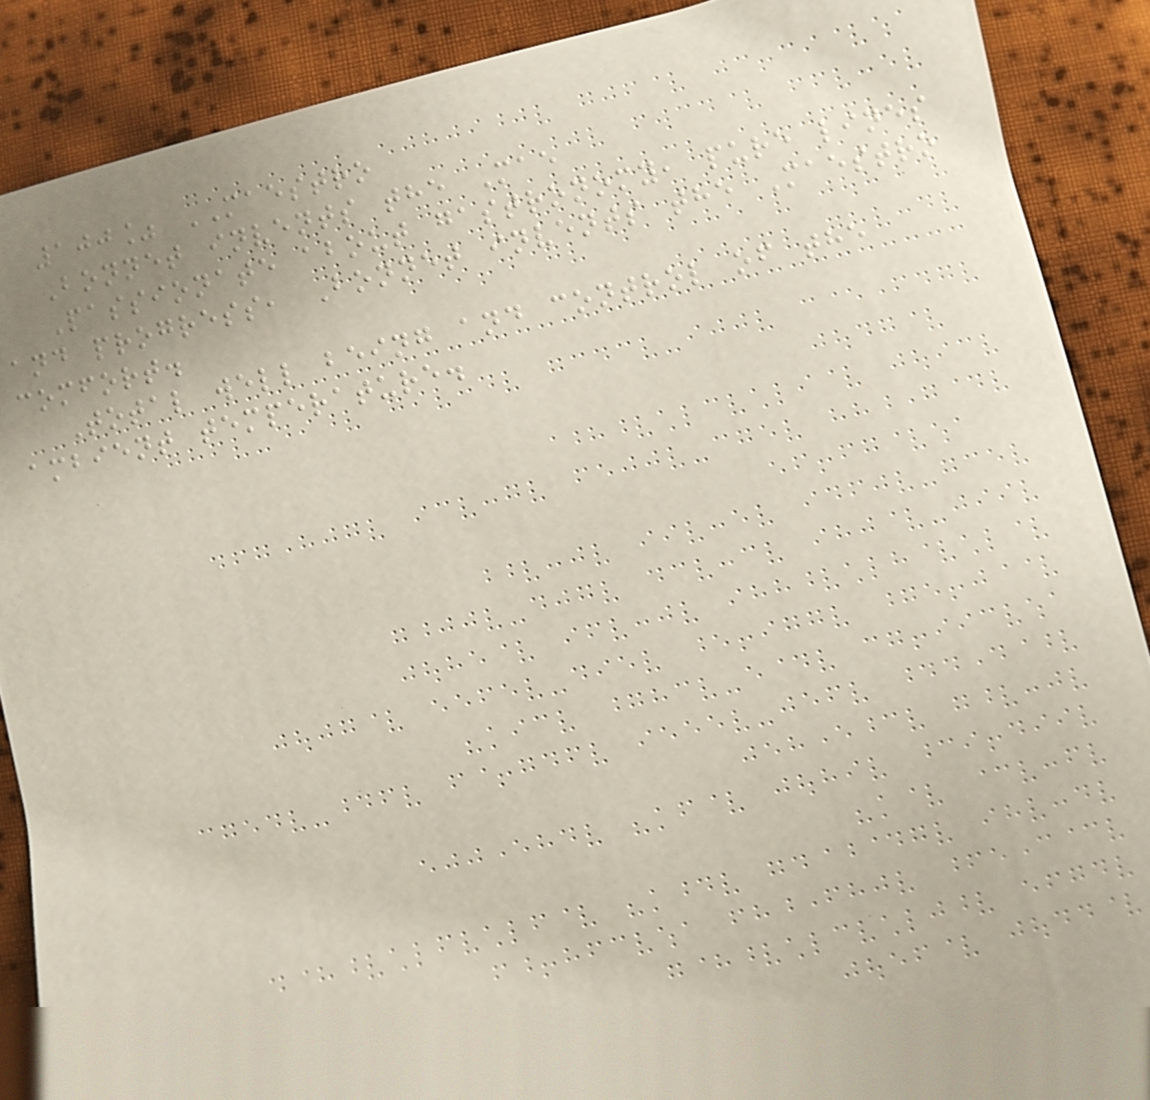100% MAESTRO
Bonnet invents the Mae
Passionate about gastronomy, pure lines
and progress, Bonnet invents the Maestro
comfort.
Total well being and control of the
ambient temperature.
